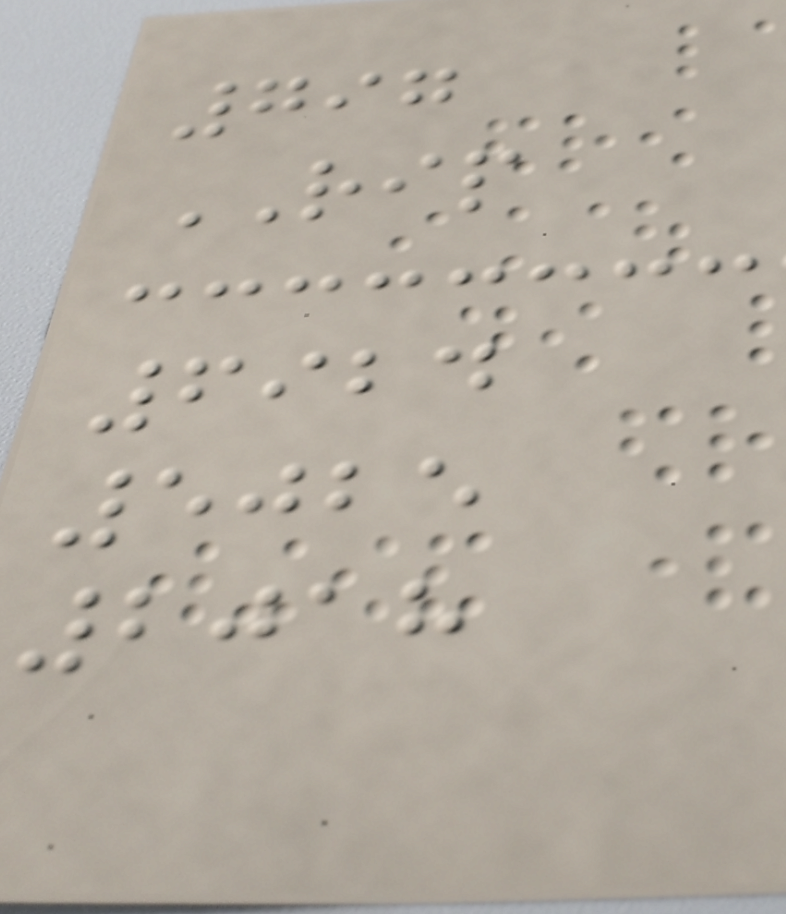797
RIP
6924
5025
2018
